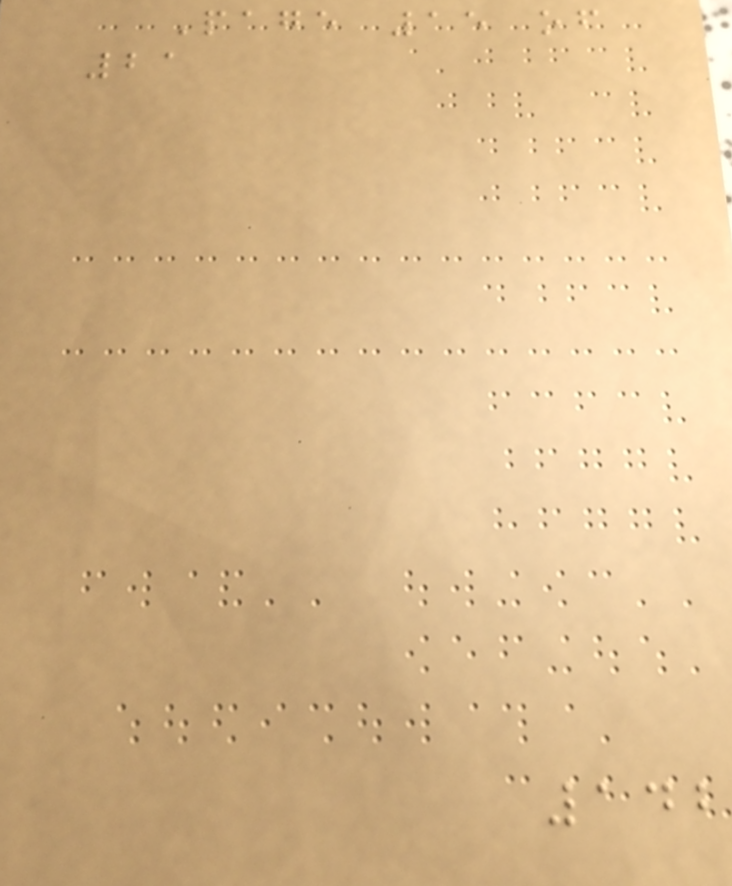Page 15 of
21
142
